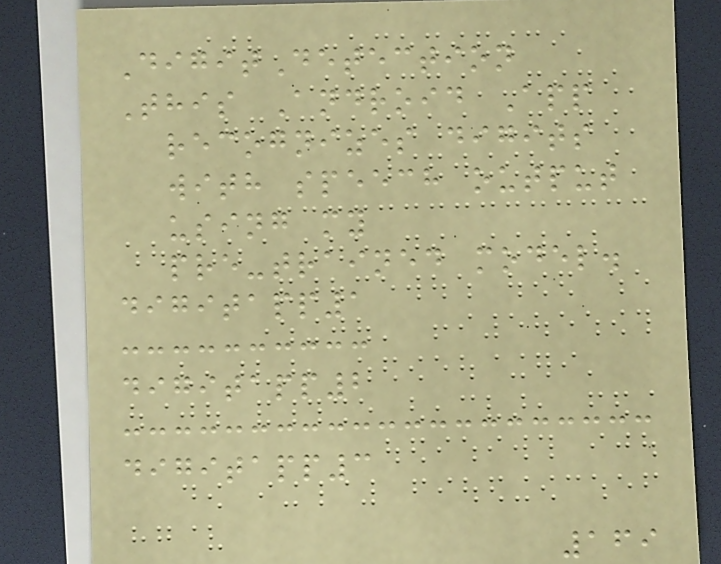DigitDetection
This Android App
recognizes digits
with speech output
using my
pre-trained model.
digitapp1
digitapp2
digitapp3
169
